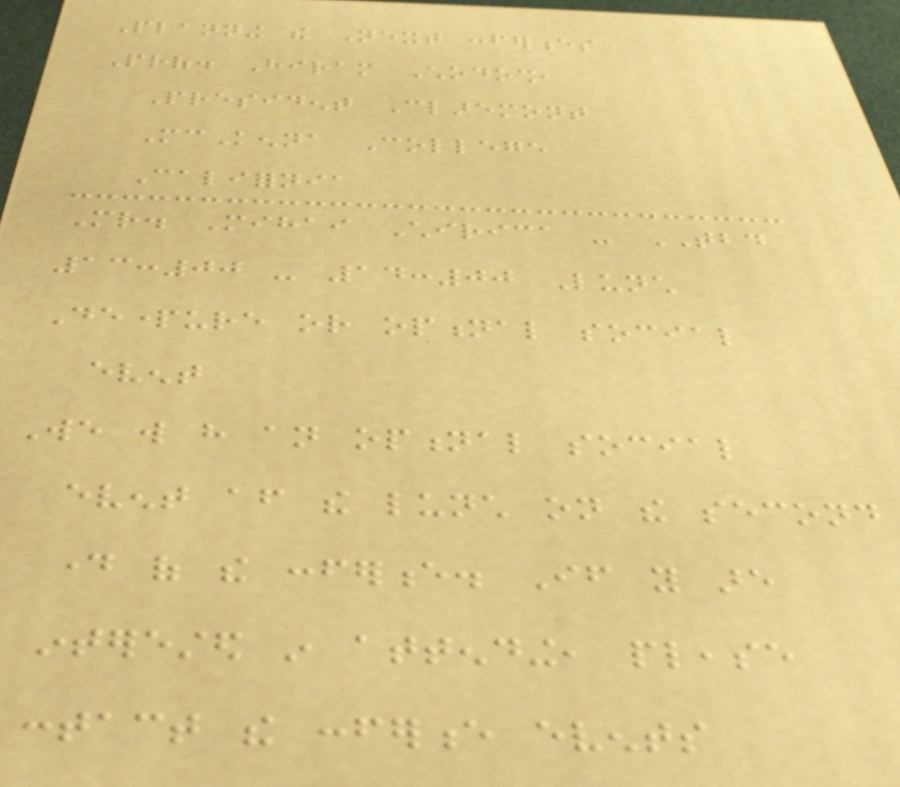Planning the Next conferences
Prof. Hiram Chodosh,
President Claremont
McKenna College
California
Mr. Mihai Chirica - TBD
13:00 - 14:00 Lunch
Departure or optional social
event
We will have an optional social
event after the lunch on the second
day of the conference. If you are
interested in attending, please
contact the conference events
